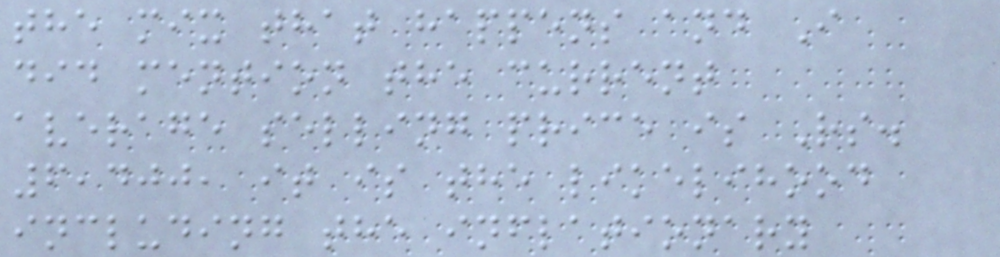the mix that happens and I
did mention the current
average selling price is Rs.
6,400, it is the likelihood
including the inflationary
